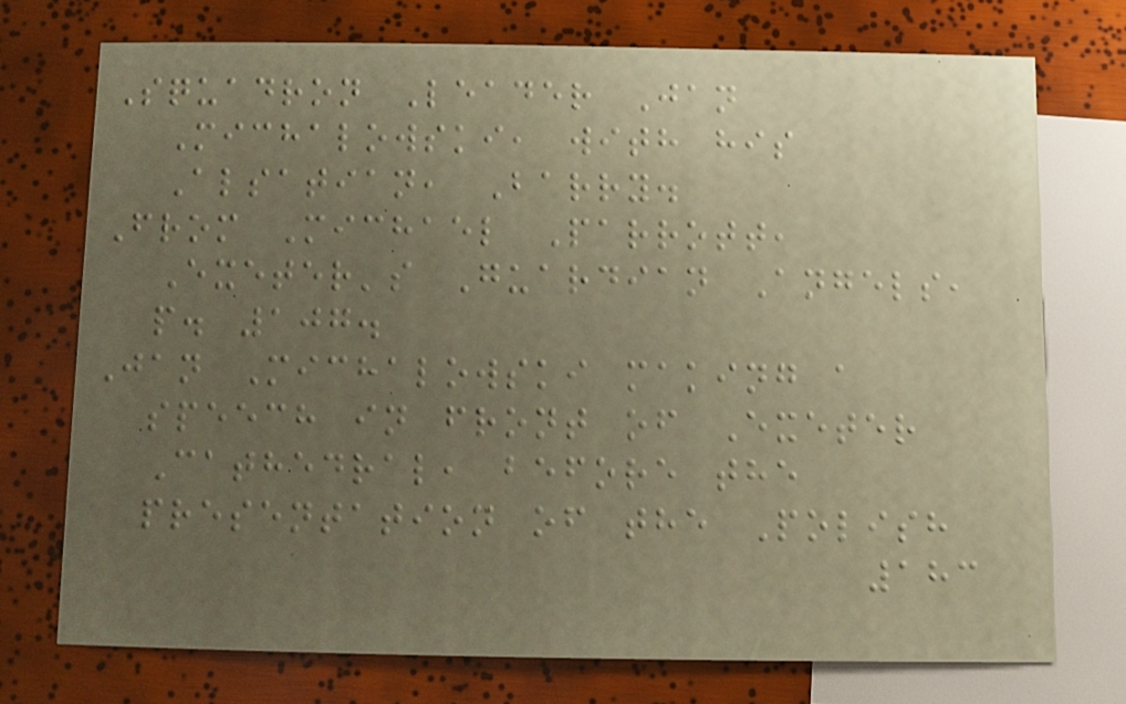Squadron Leader Jan
Michalowski, with his
Alsatian, Barry.
From Michael Parrott,
Exeter's Guardian Angels,
p. 107.
Jan Michalowski making a
speech in front of Exeter
Cathedral, before the
presentation of the Polish
183
